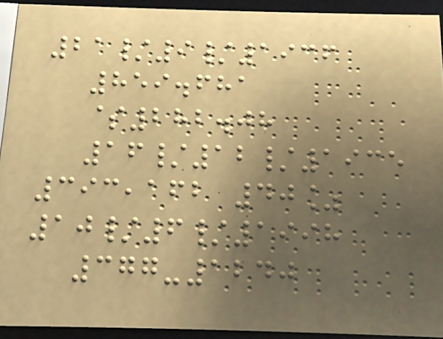21/9/1936
859.681
$282.08
16/12/1935
393,162 40%
10/6/1998
377-1240
